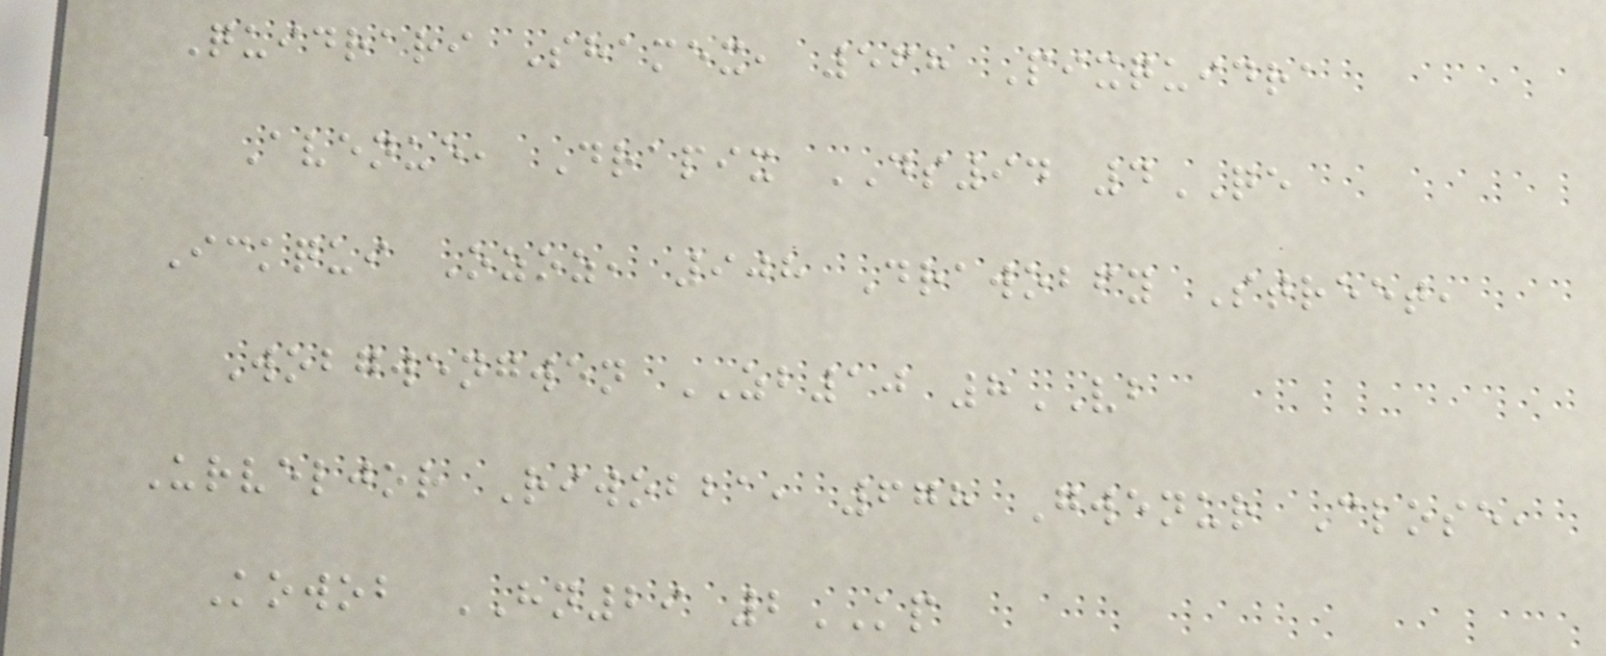Quidrari Shamex, 568 Pixquidra
Avenue, Drapix DS94 4QE
Ickqui Ozoz, 908 Drawobfy Street,
Wobgwengwen ZB10 8VB
Urveljor Riwobba, 678 Gwenur Close,
Kowob HN29 2KP
